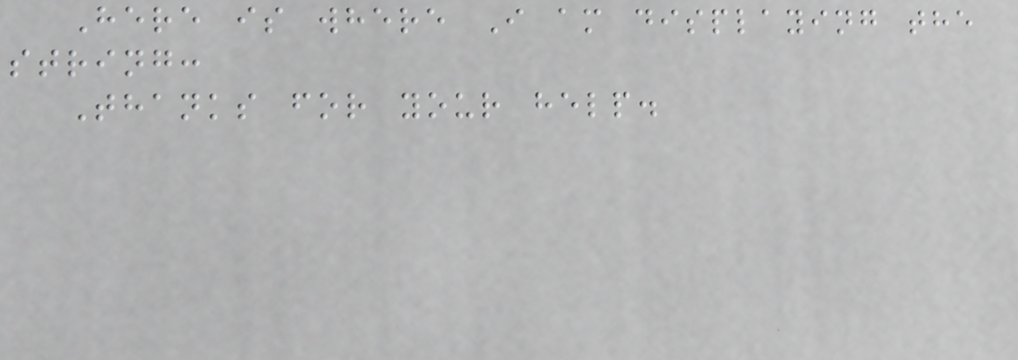Here is where I am displaying the
string:
Thanks for your help.
